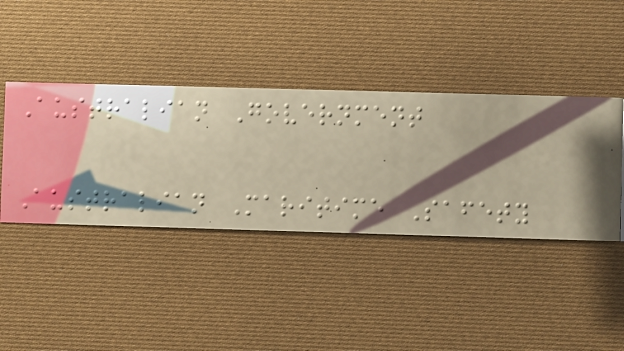Australian Government
Australian Maritime Safety
